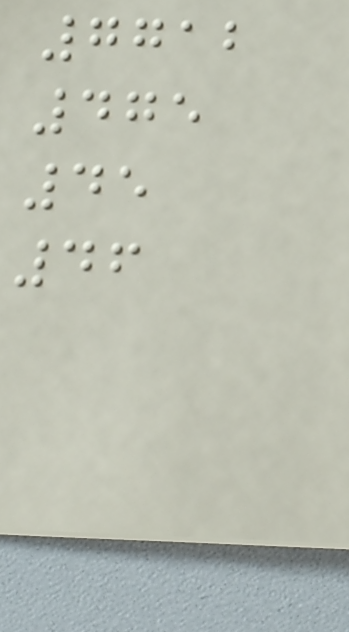7712
475
45
46
